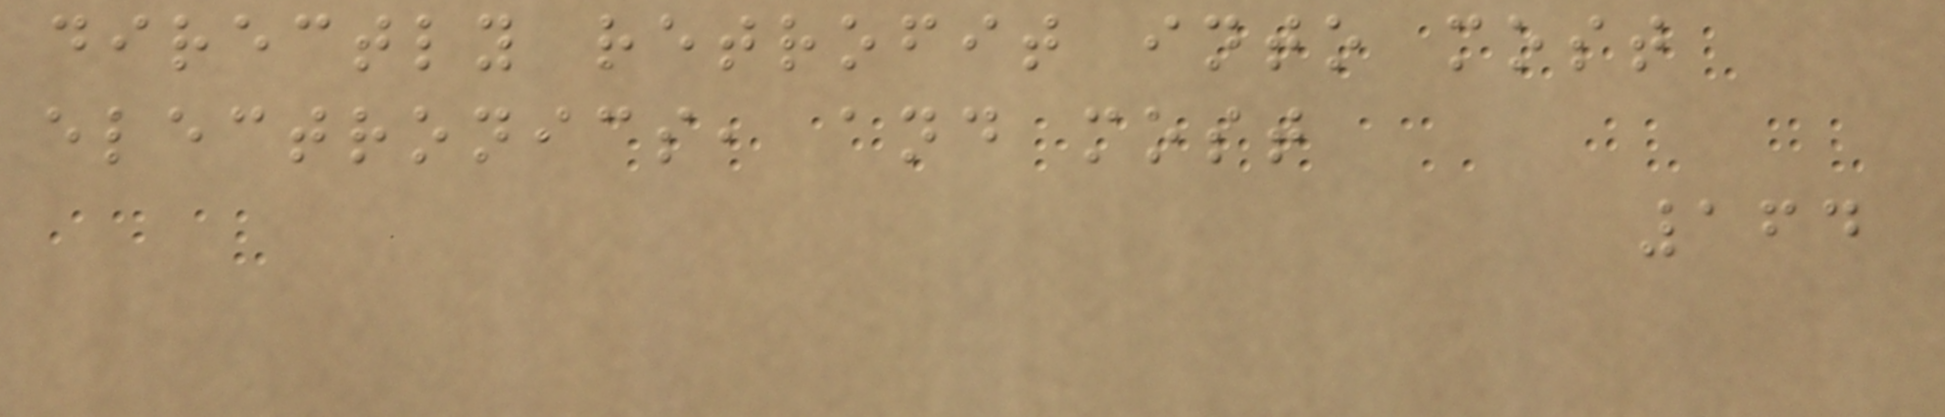directly retrofit into most
electronics, and most
164
